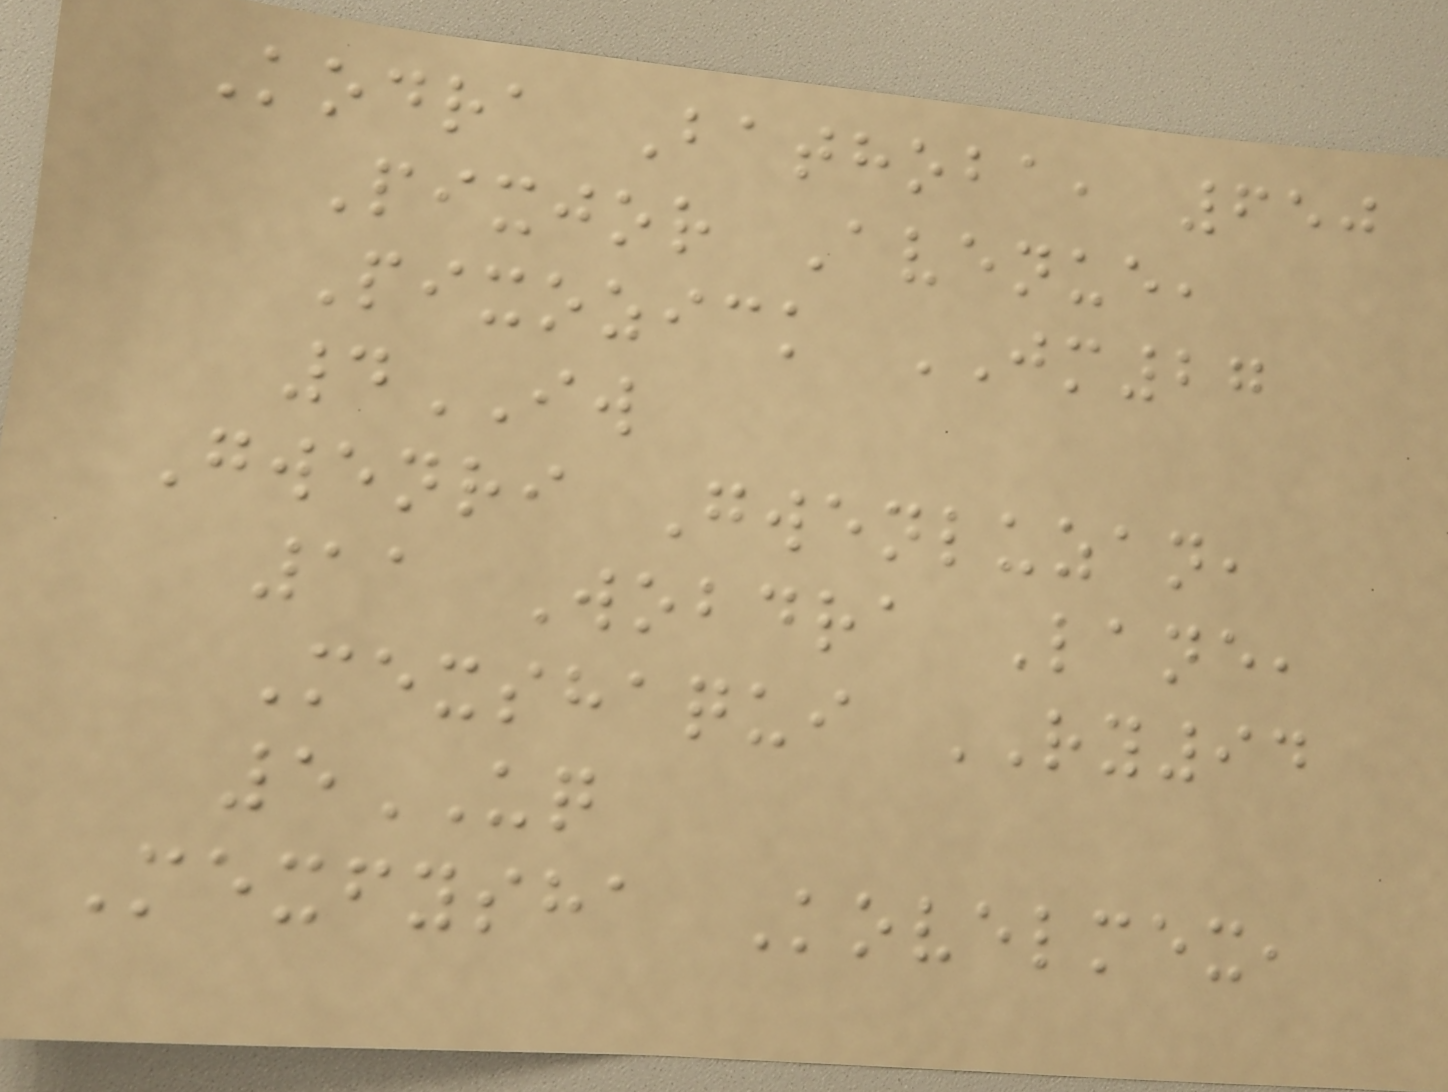Kodra Bathoba, 650
Pixjor Avenue,
Pixozick JM27
4IW
Gwenri Gwenluzan,
11 Wobdra Lane,
Mexshaqui RY94
5UQ
Mexfysha Kovelmex,
